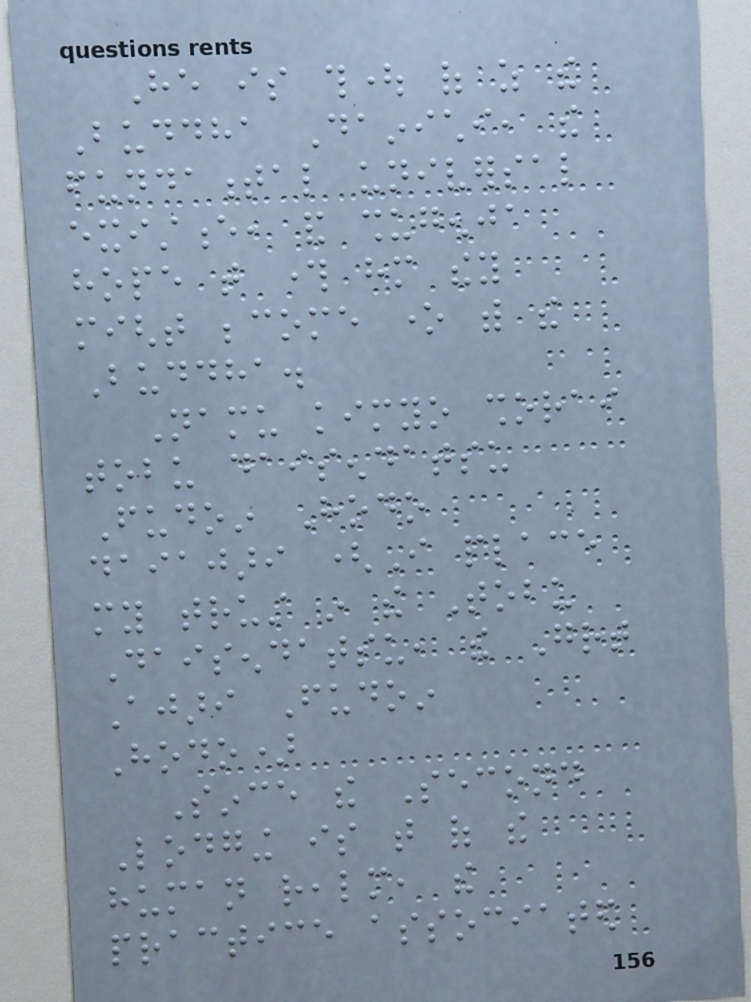He is thought of as the
Buddha Dainichi, the
fundamental universal
existence, and shugenja
hope that through him they
might become one with the
Buddha.
Namu kimyo shorai
tobu daisendatsu
Fudoin Hodo
daiajari (I place
my trust in the Tobu
Daisendatsu, the Great
Ajari Fudoin
Hodo)
Since the Second
Lodging is that of the
human realm, the
practice associated
